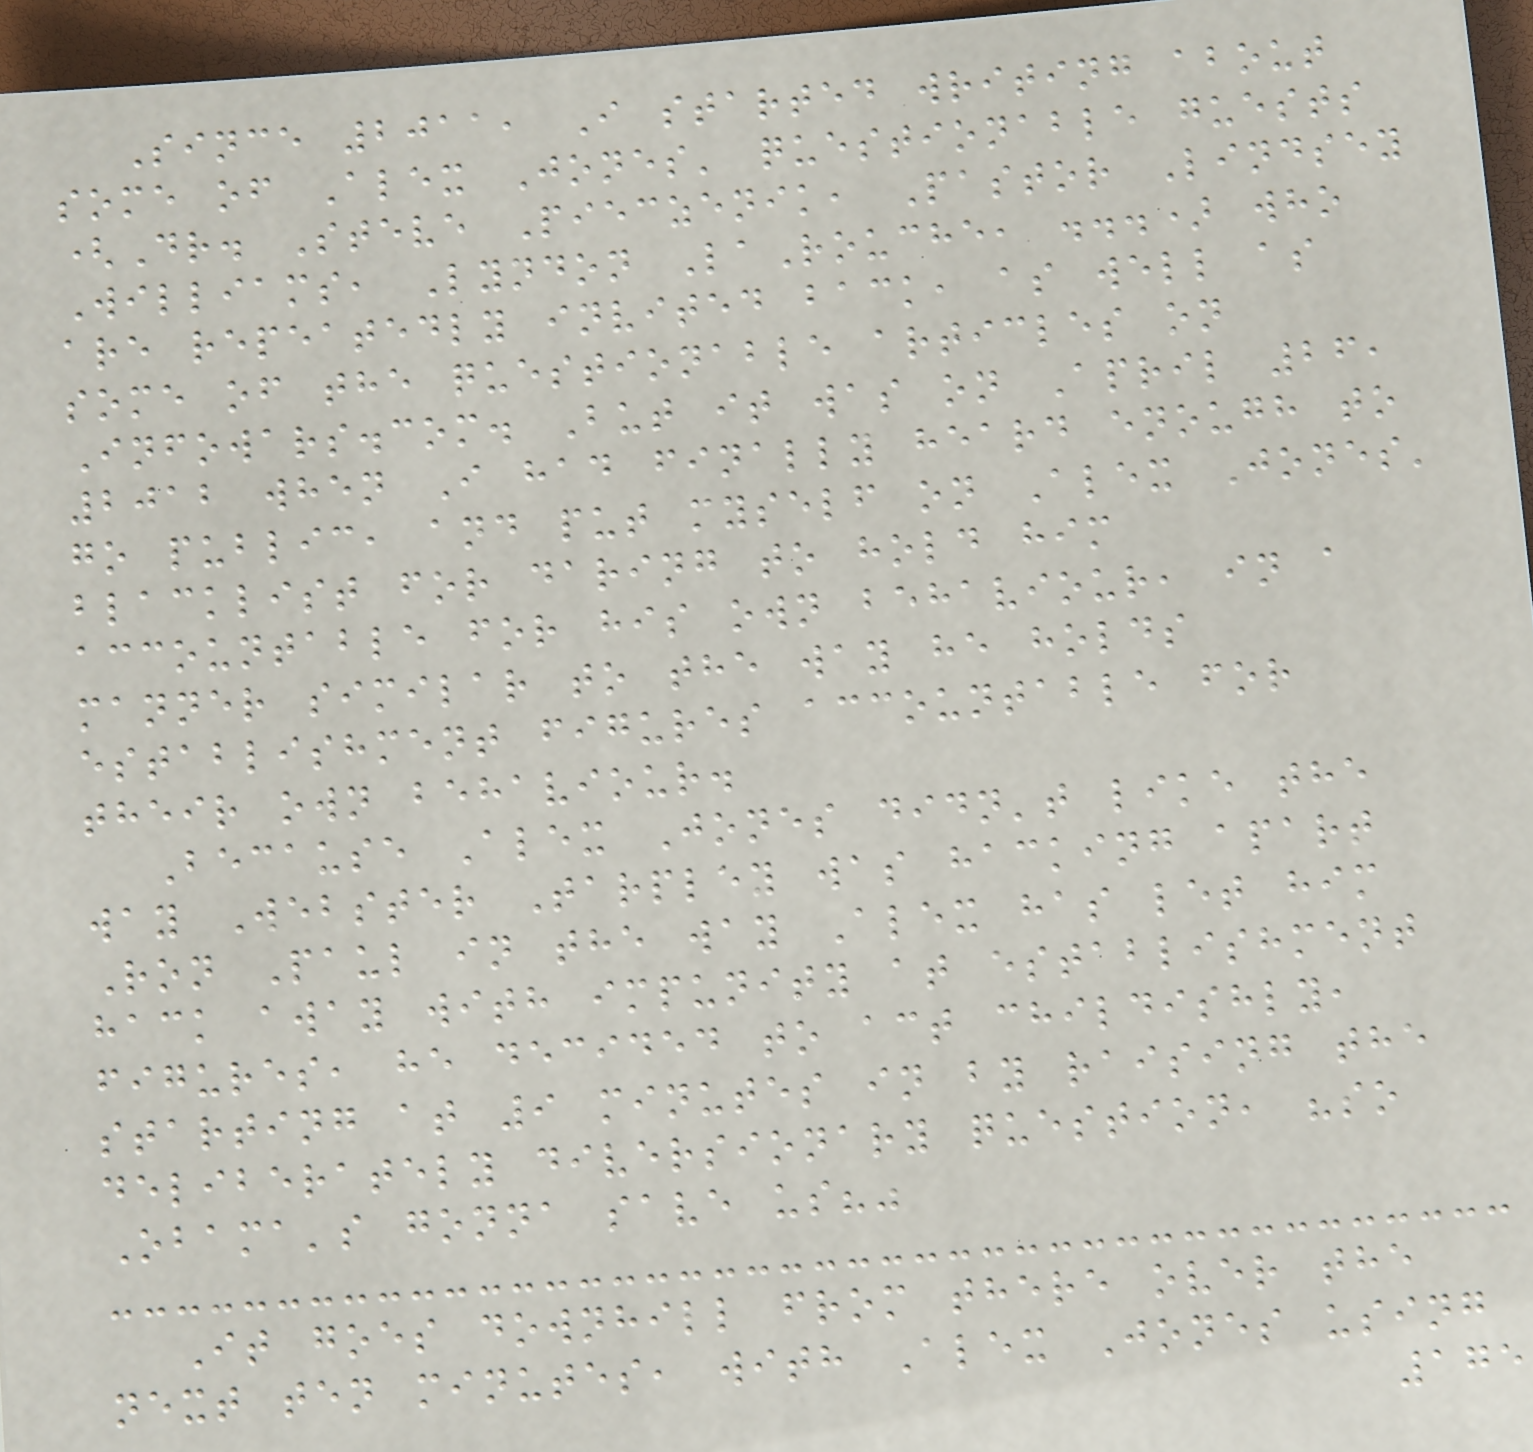Since 2011, I started writing about
some of Alex Jones' questionable guests
(Dr. Steve Pieczenik, Pastor Lindsey
Williams, Lyndon LaRouche, ...) who
are repeatedly invited back, as well as
some of the questionable articles on
Infowars.com. But it was on April 26,
2012 when I had finally heard enough to
go public, and put myself on Alex Jones'
blacklist for daring to hold him
accountable for his own behaviour, in a
manner similar to the way he holds
establishment figures accountable for
their own behaviour.
Because Alex Jones didn't like the
way Webster Tarpley was hacking apart
Ron Paul in the way Alex has let him
hack away with impunity at establishment
figures, he decided to act childishly,
starting at 9 minutes in by raising the
deliberately diversionary question, "so
Obama's gonna save us?"
It goes downhill from there over the
next ten minutes, with Alex Jones using
175
